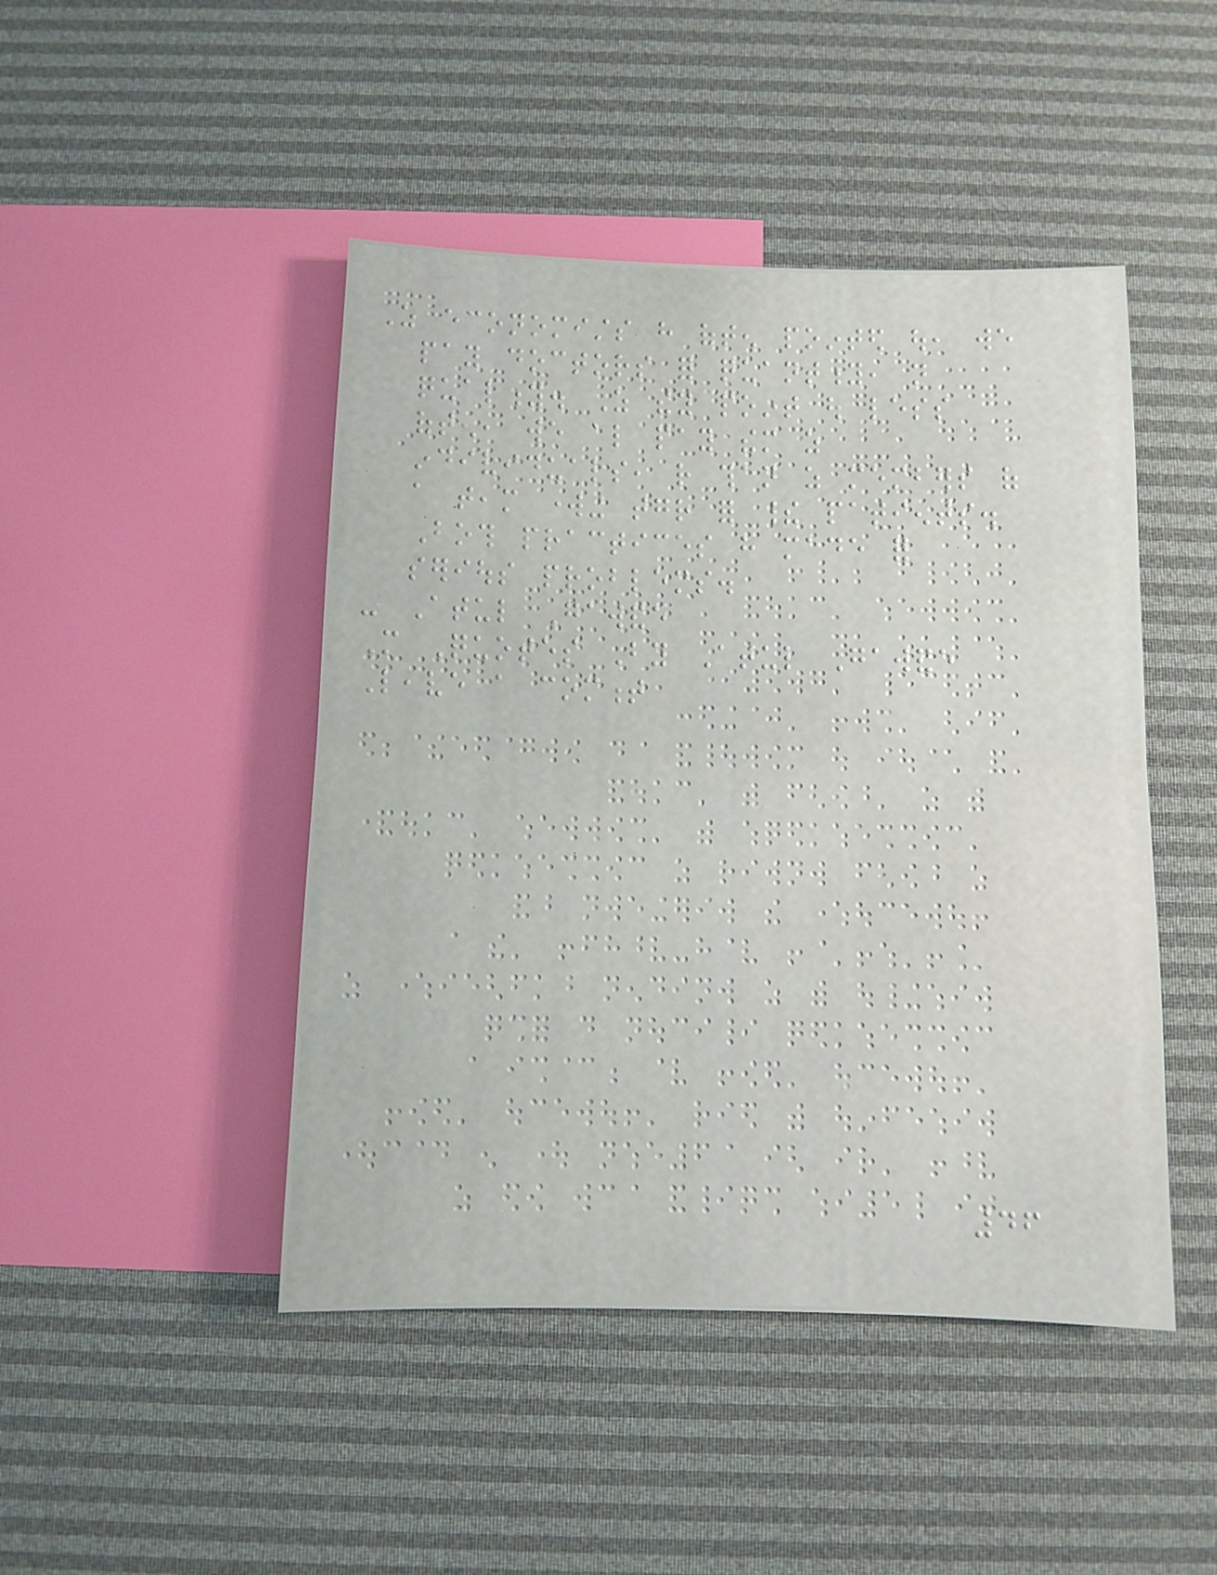As economists have often pointed out, we
pay doctors for quantity, not
quality. As they point out less
often, we also pay them as
individuals, rather than as members of
a team working together for their patients.
Both practices have made for
serious problems.
- Atul Gawande
More Quotes By Atul Gawande
Leave a comment
46
